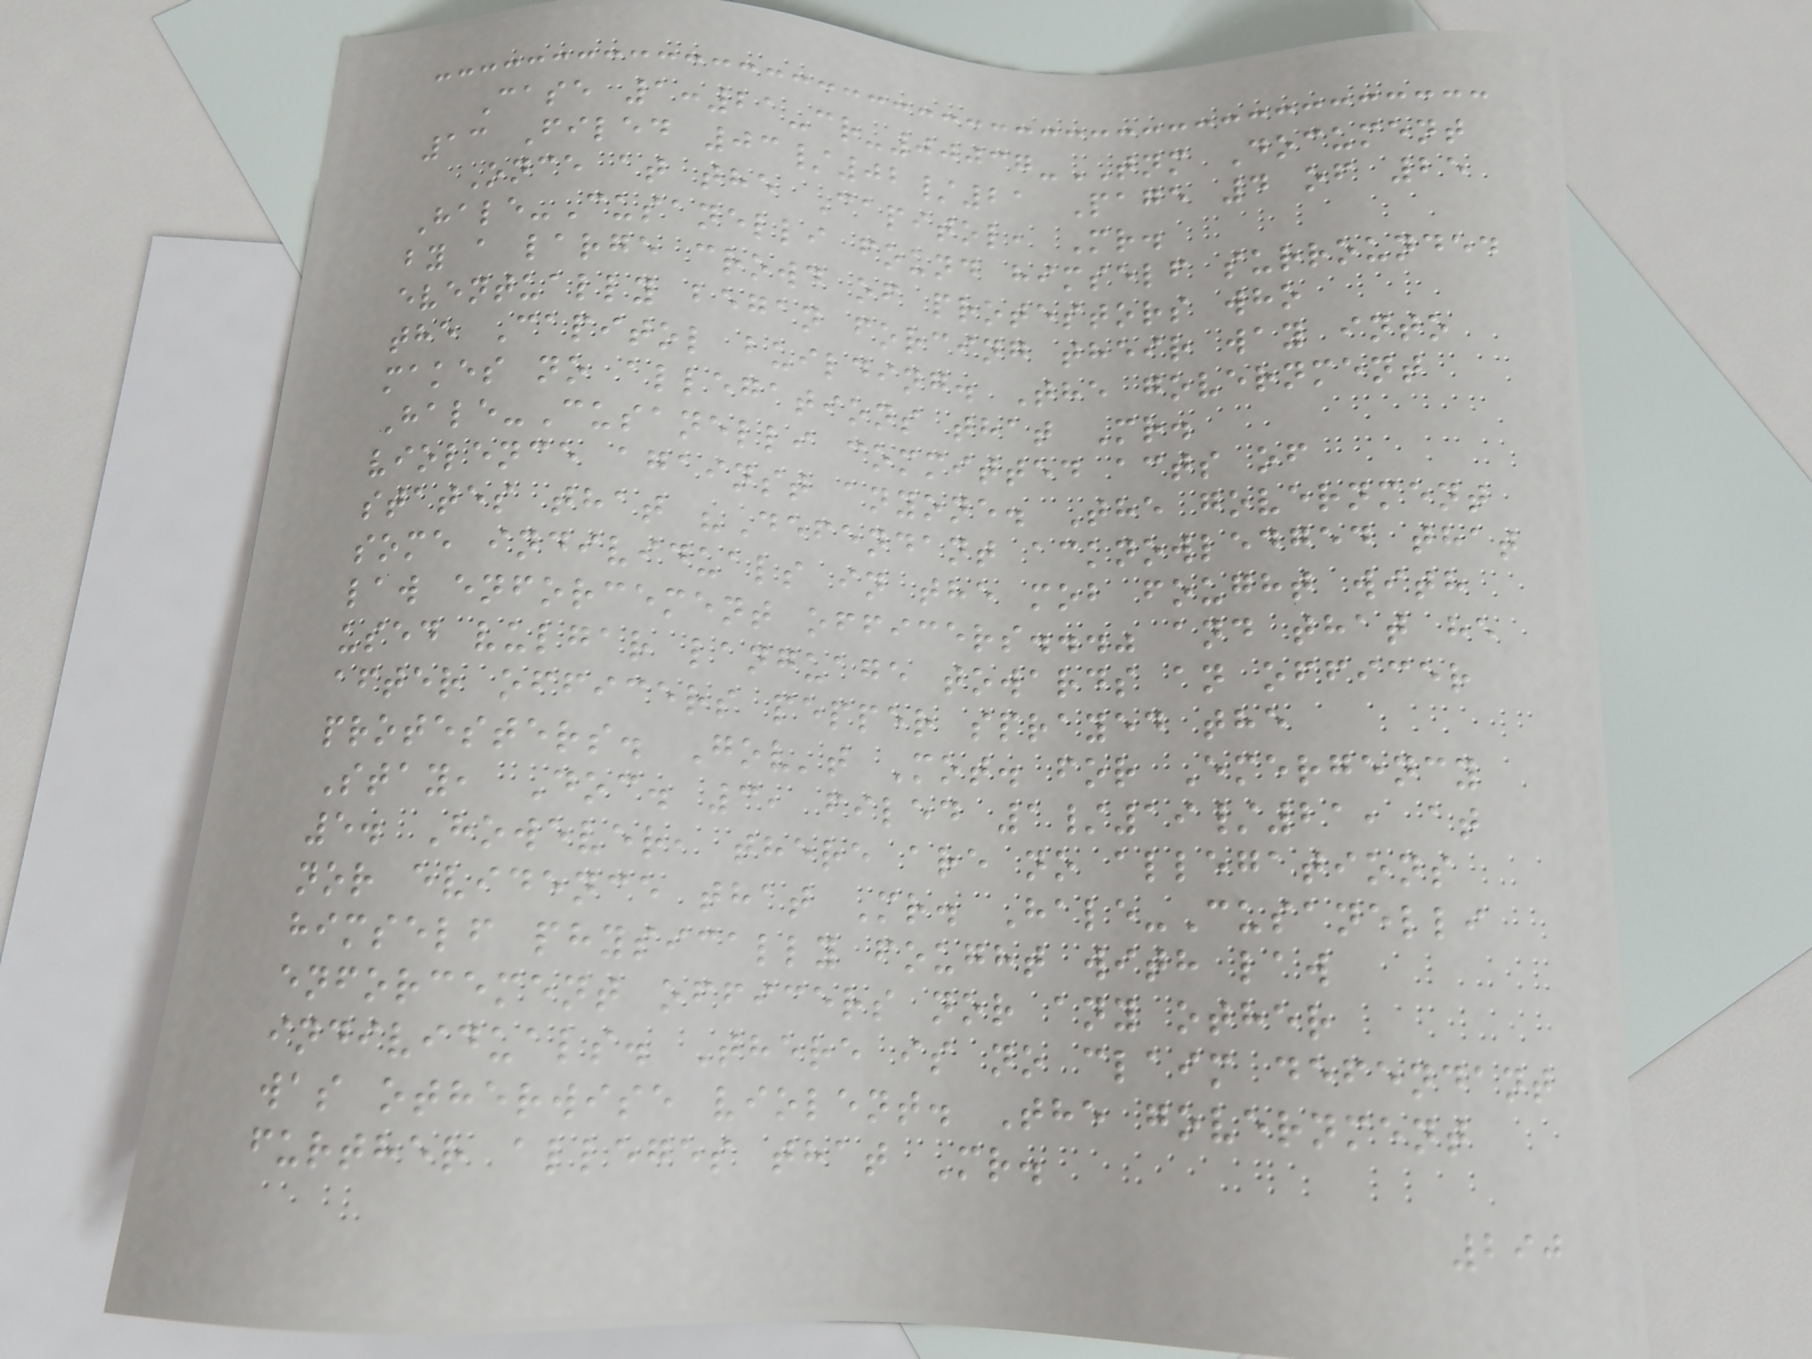Case 1:21-cr-00037-TNM Document
13 Filed 03/02/21 Page 4 of 25
Once at the Capitol, Mr.
Hale-Cusanelli found himself surrounded
by a large crowd of protestors who
eventually began forcing their way into
the Capitol building. The government
makes no allegations that Mr.
Hale-Cusanelli committed acts of
violence against anyone. The government
states that "Defendant acknowledged that
some individuals in the mob fought with
law enforcement officers..." and that he
used vulgar language towards an officer
after officers pepper sprayed the
protesters. Gov't Mot. for Emergency
Stay, Doc. 3, filed 1/19/21, at
5. However, there are no allegations
nor evidence that Mr. Hale-Cusanelli
himself physically fought with law
enforcement officers nor any other
individuals. There is no claim defendant
was otherwise violent. The government
further alleges that Mr.
290
